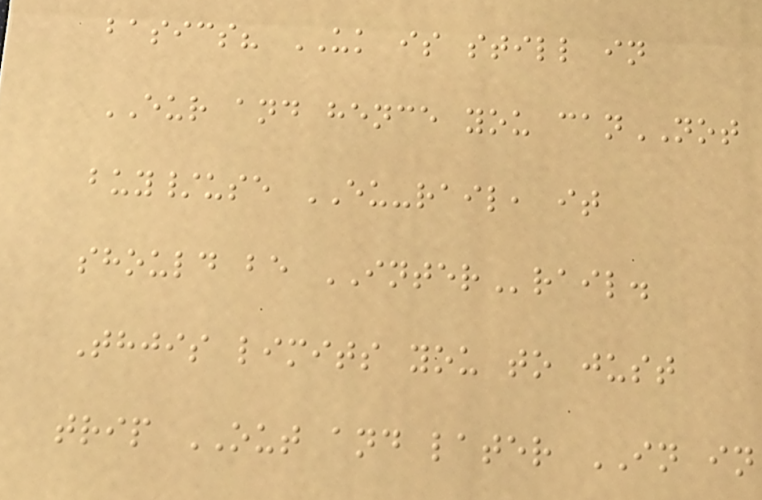basics? UK is still in
EUR and hence you canNOT
buy/use EU-rail, it
should be INTERrail.
Thjis limits you to just
trip OUT and later IN in
